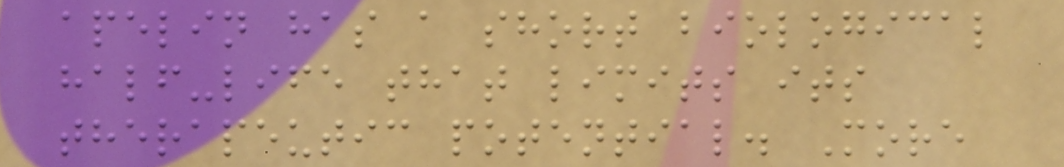apelin has a short biological
half-life that limits its
therapeutic potential. More
